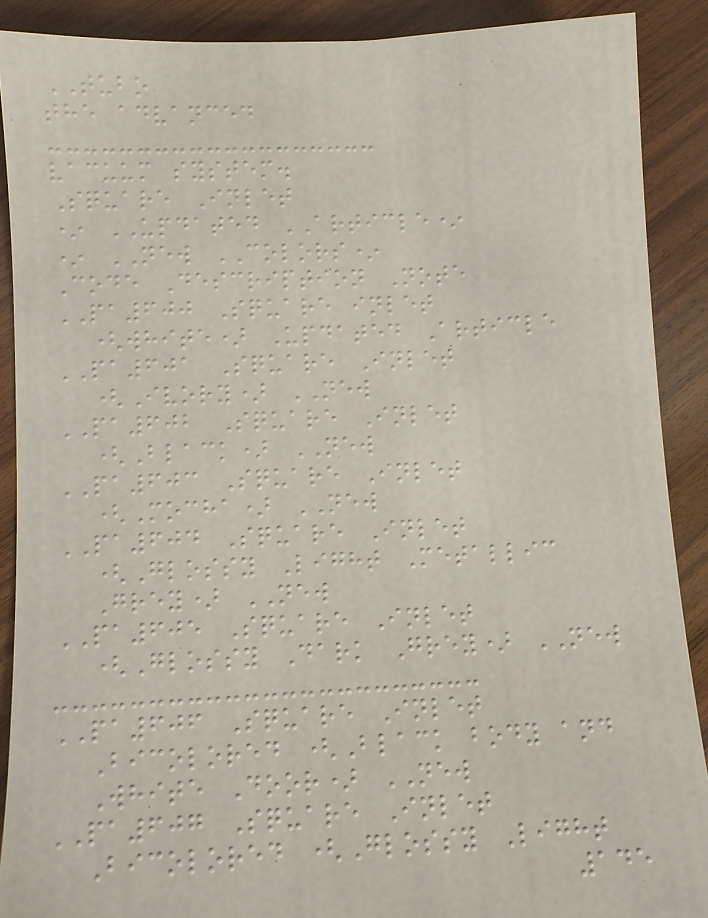TUBO
the advanced
vacuum system.
Square Inlet
* UPDATED ARTICLE*
* NEW COLORS*
Code Description Note
PA600 Square inlet
(white) Updated Article
PA601 Square Inlet
(Ivory) NEW
PA602 Square Inlet
(Black) NEW
PA603 Square Inlet
(Mocha) NEW
PA604 Square Inlet
(Glossy Light Metallic
Grey) NEW
PA605 Square Inlet
(Glossy Dark Grey) NEW
PA606 Square Inlet
Bicolored (Black body and
White Door) NEW
PA607 Square Inlet
Bicolored (Glossy Light
145
